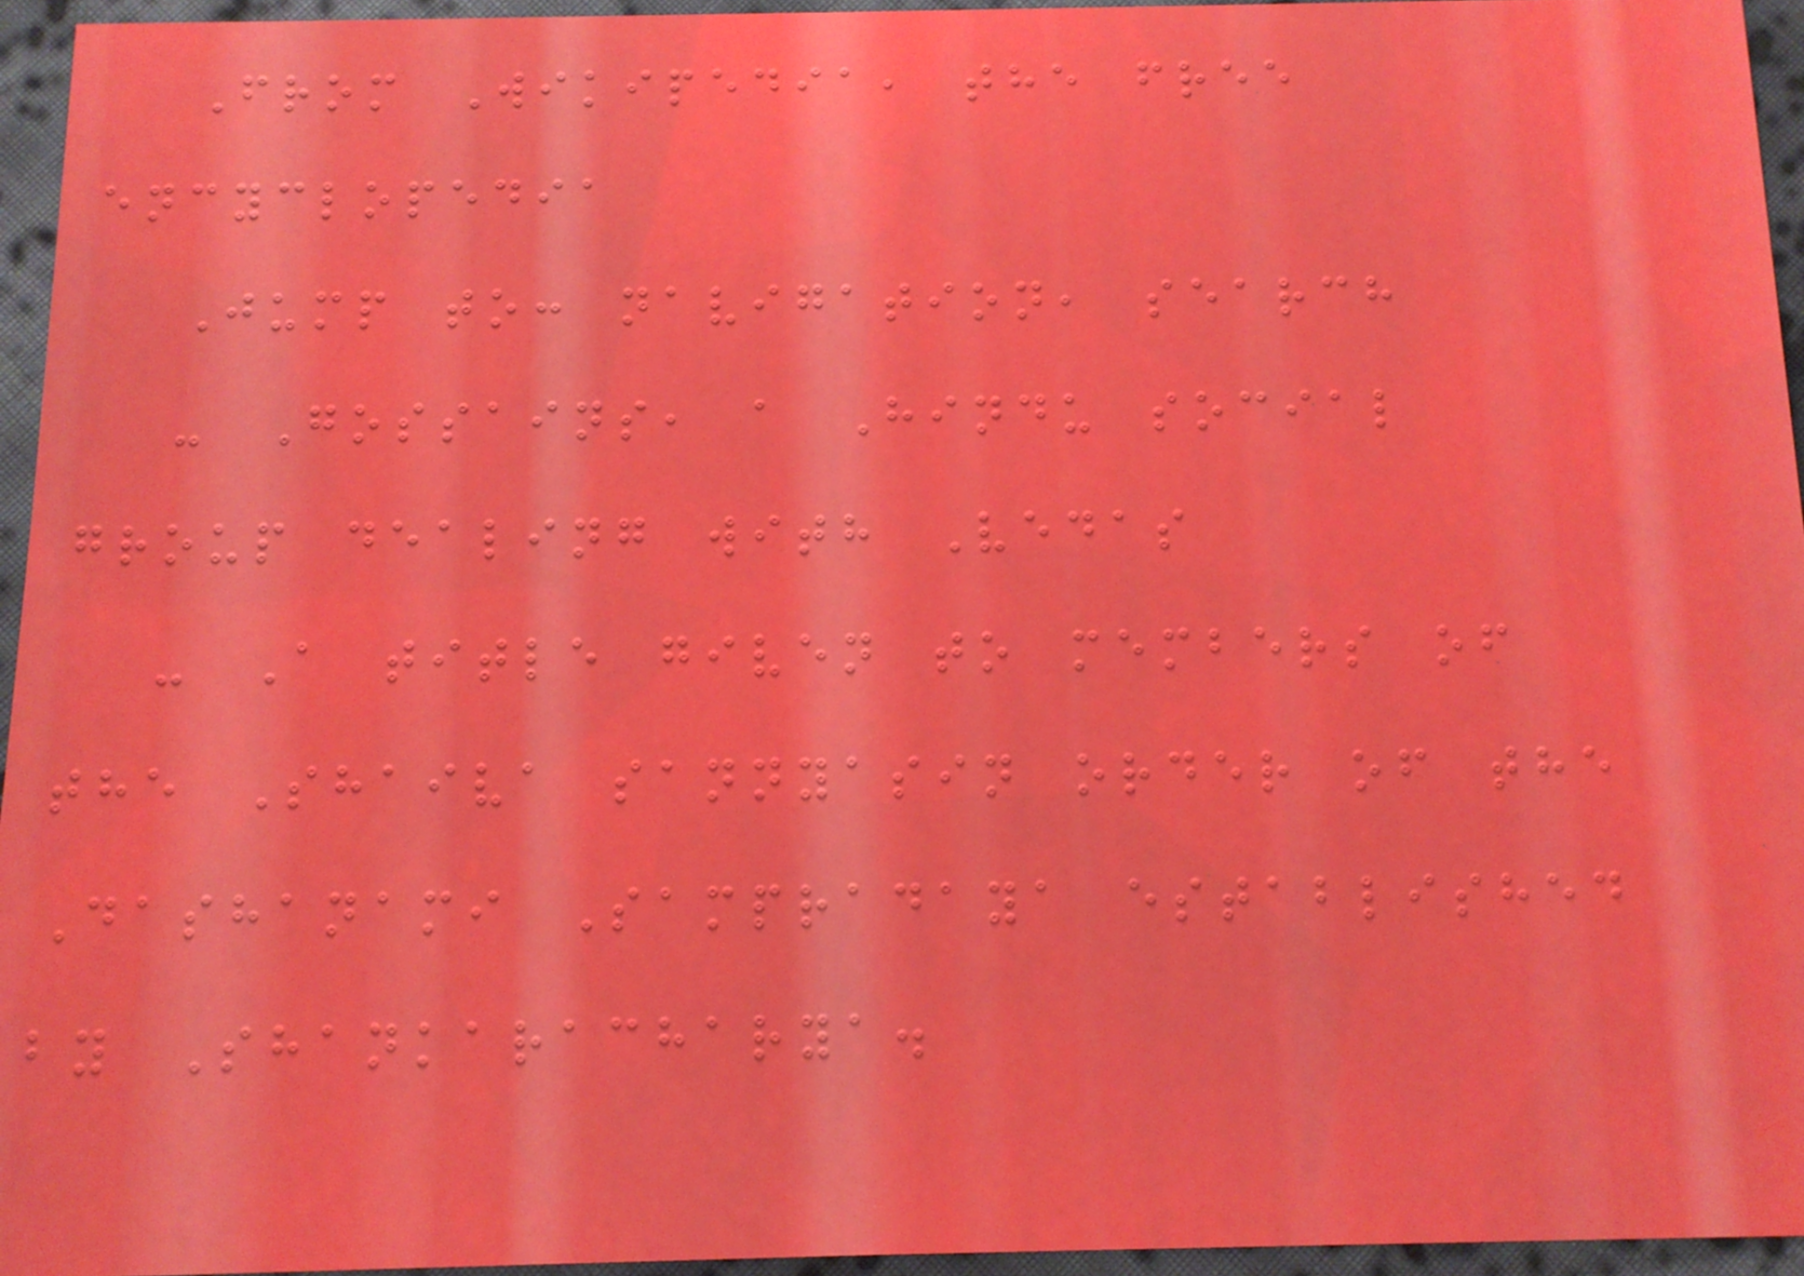From Wikipedia, the free
encyclopedia
Jump to: navigation, search
- Gossains, a Hindu social
group dealing with Vedas
- A title given to members of
the Shaiva sannyasin order of the
Dashanami Sampradaya established
by Shankaracharya.
